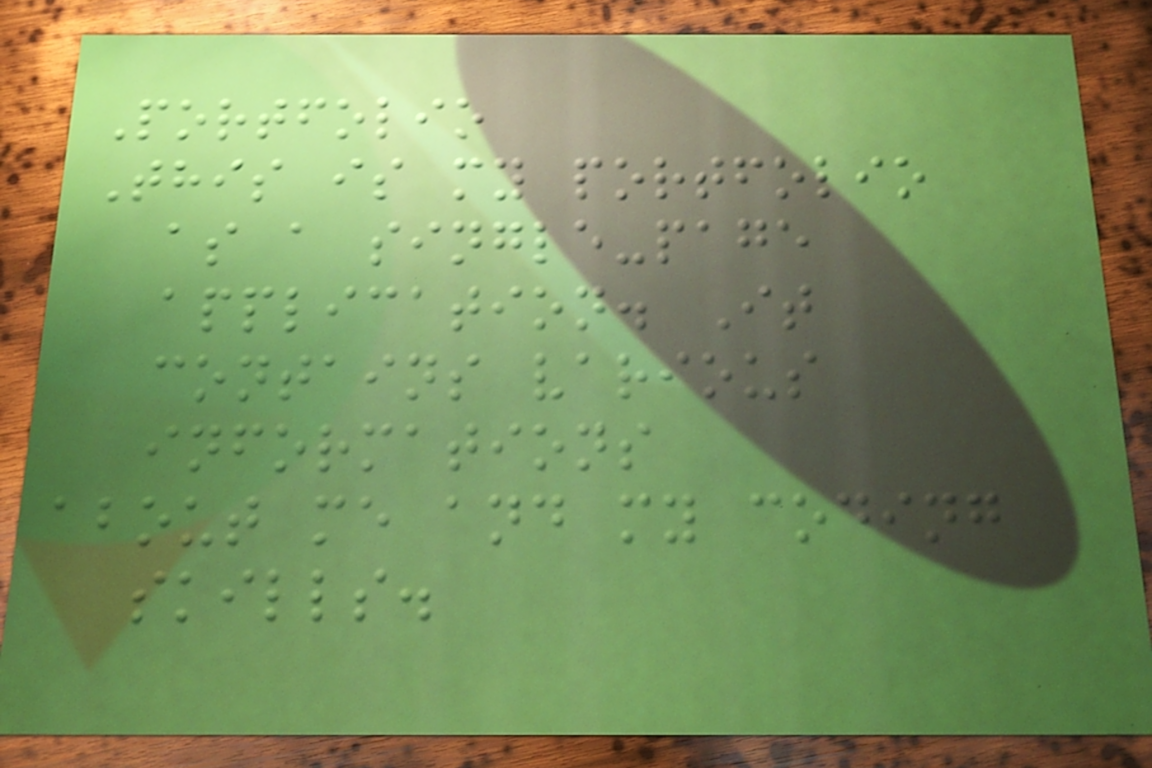Portfolio
This is my portfolio
as a single-page
application. It
contains various
informations
about me and my coding
skills.
